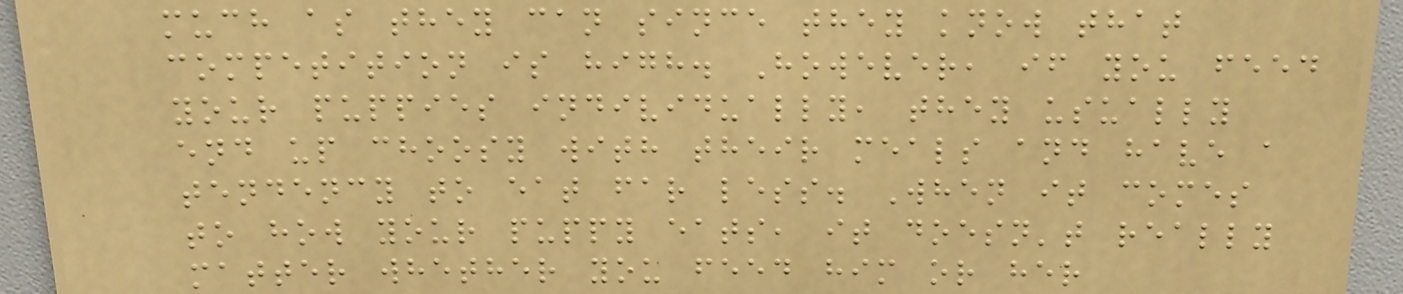much as they can since they know that
competition is high. However, if you feed
your puppies individually, they usually
end up choosy with their meals and have a
tendency to eat far less. When it comes
to how your puppy eats, it doesn't really
matter whether you feed him or her
